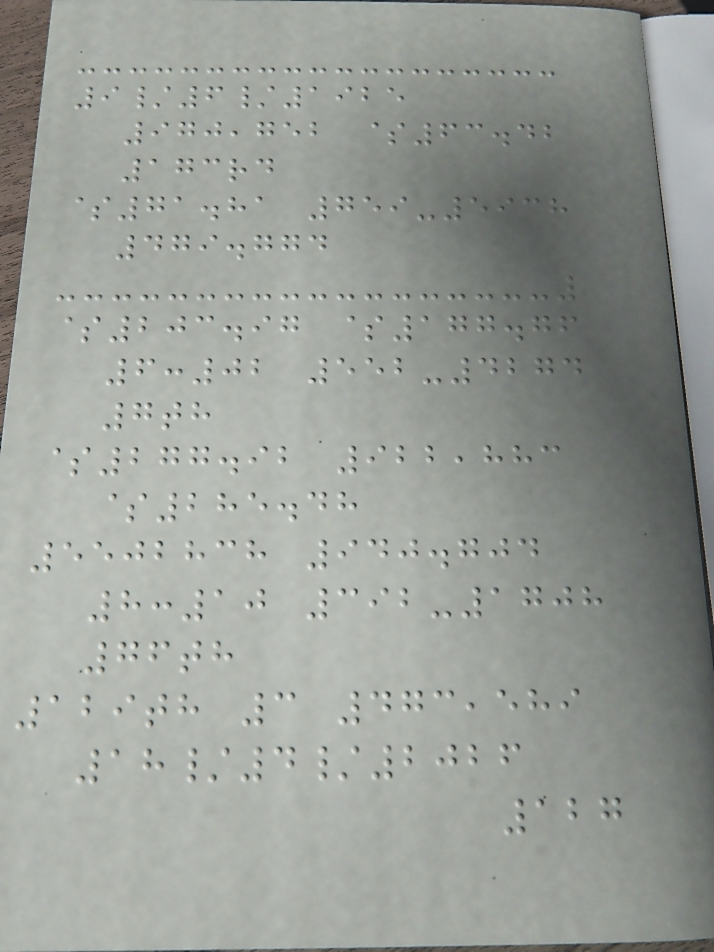9/6/1925
970,752 $63.42
173rd
$71.81 759-5938
479.774
$203.97 $177.76
6:02 552-4274
7th
$277.92 922,883
$285.48
5502838 940.704
8:10 392-1708
76th
129th 3 473,589
18/4/2026
127
